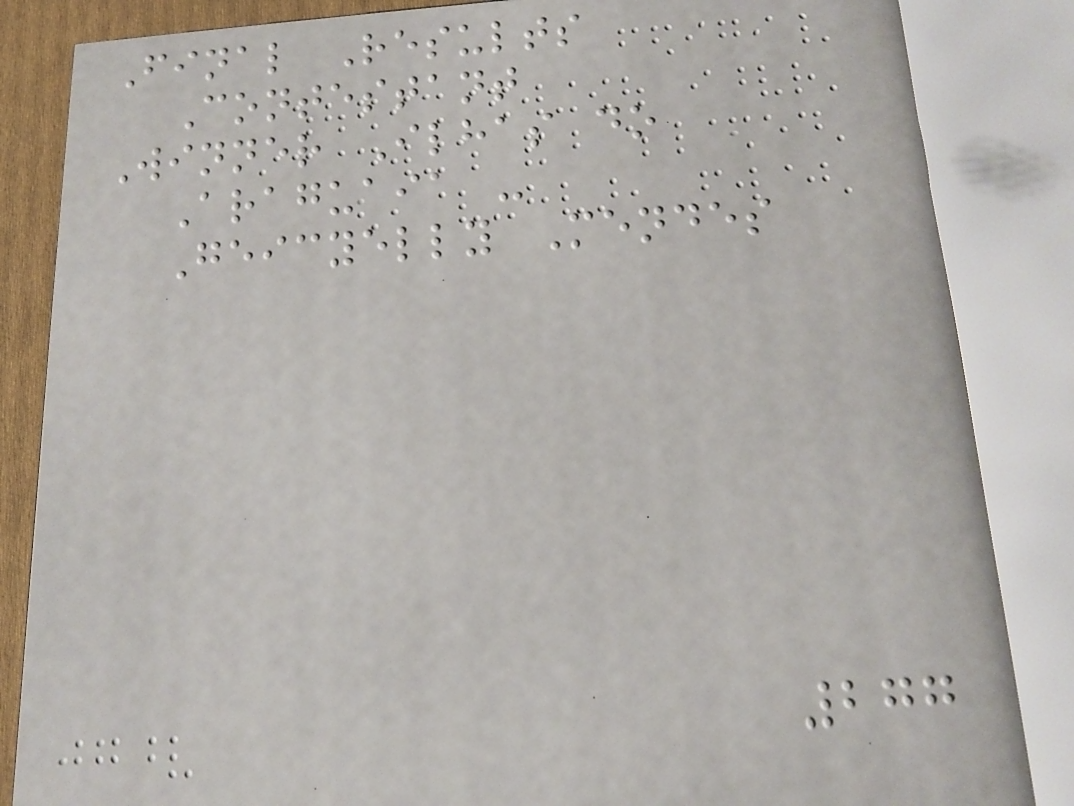Final Results
Contestant
Winner Ilhas do
Araguaia -
Geicyelly Mendes
277
